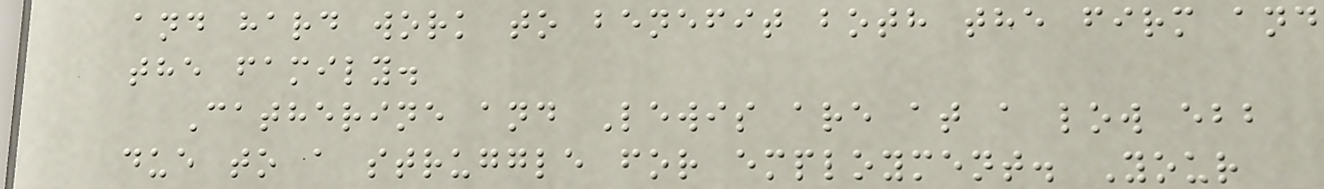and hard work to benefit both the firm and
the family.
Catherine and Lewis are at a low ebb
due to a struggle for employment. Your
